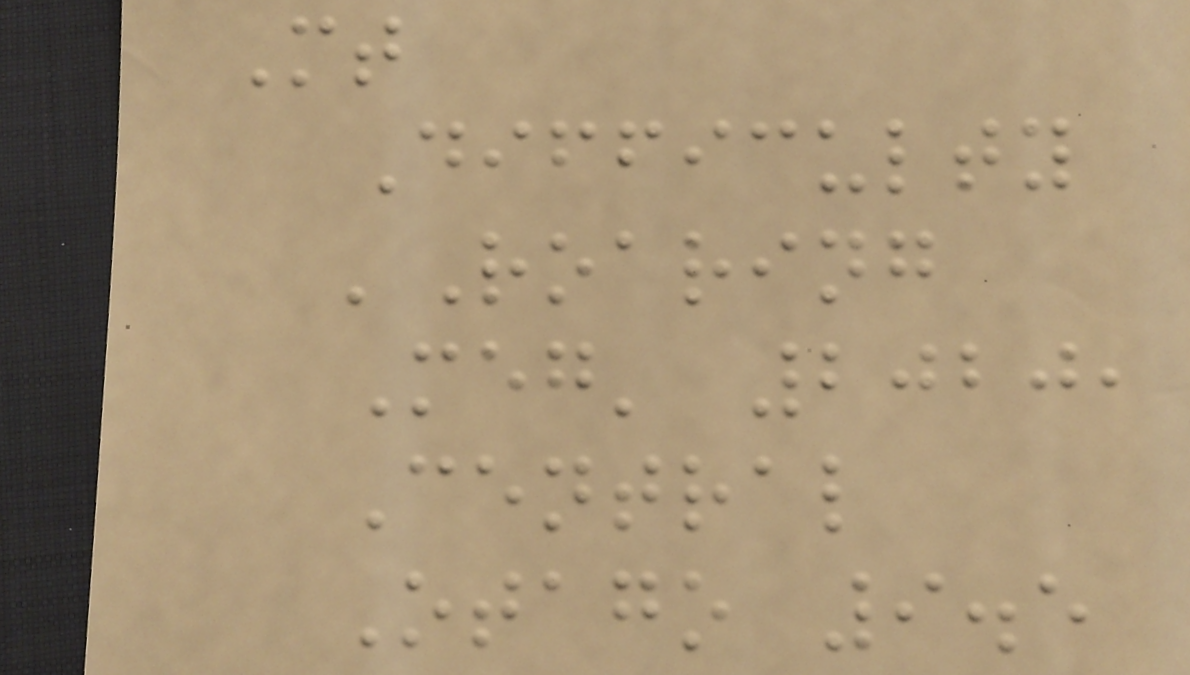Mt
Difficulty
'Roaring
Meg' 2020,
Central
Otago 9.5
